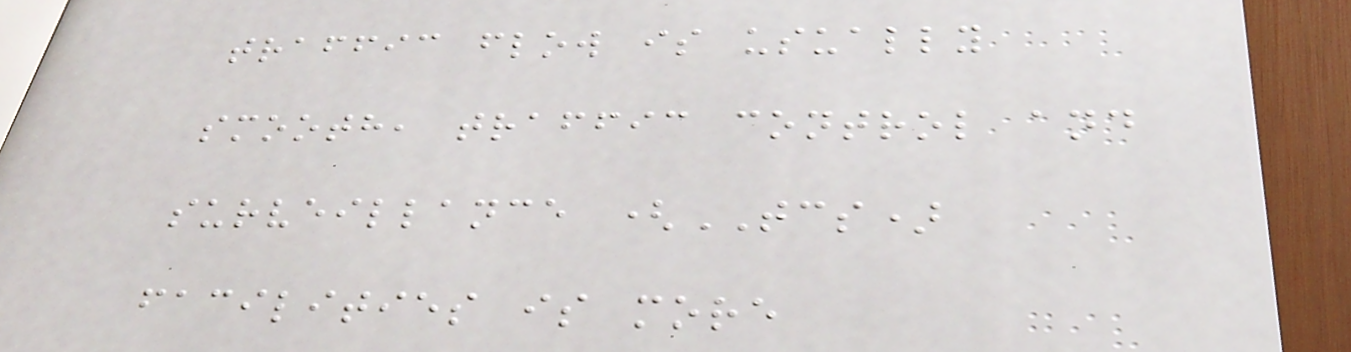traffic flow is usually
smooth, traffic control and
surveillance (TCS)
facilities is more
